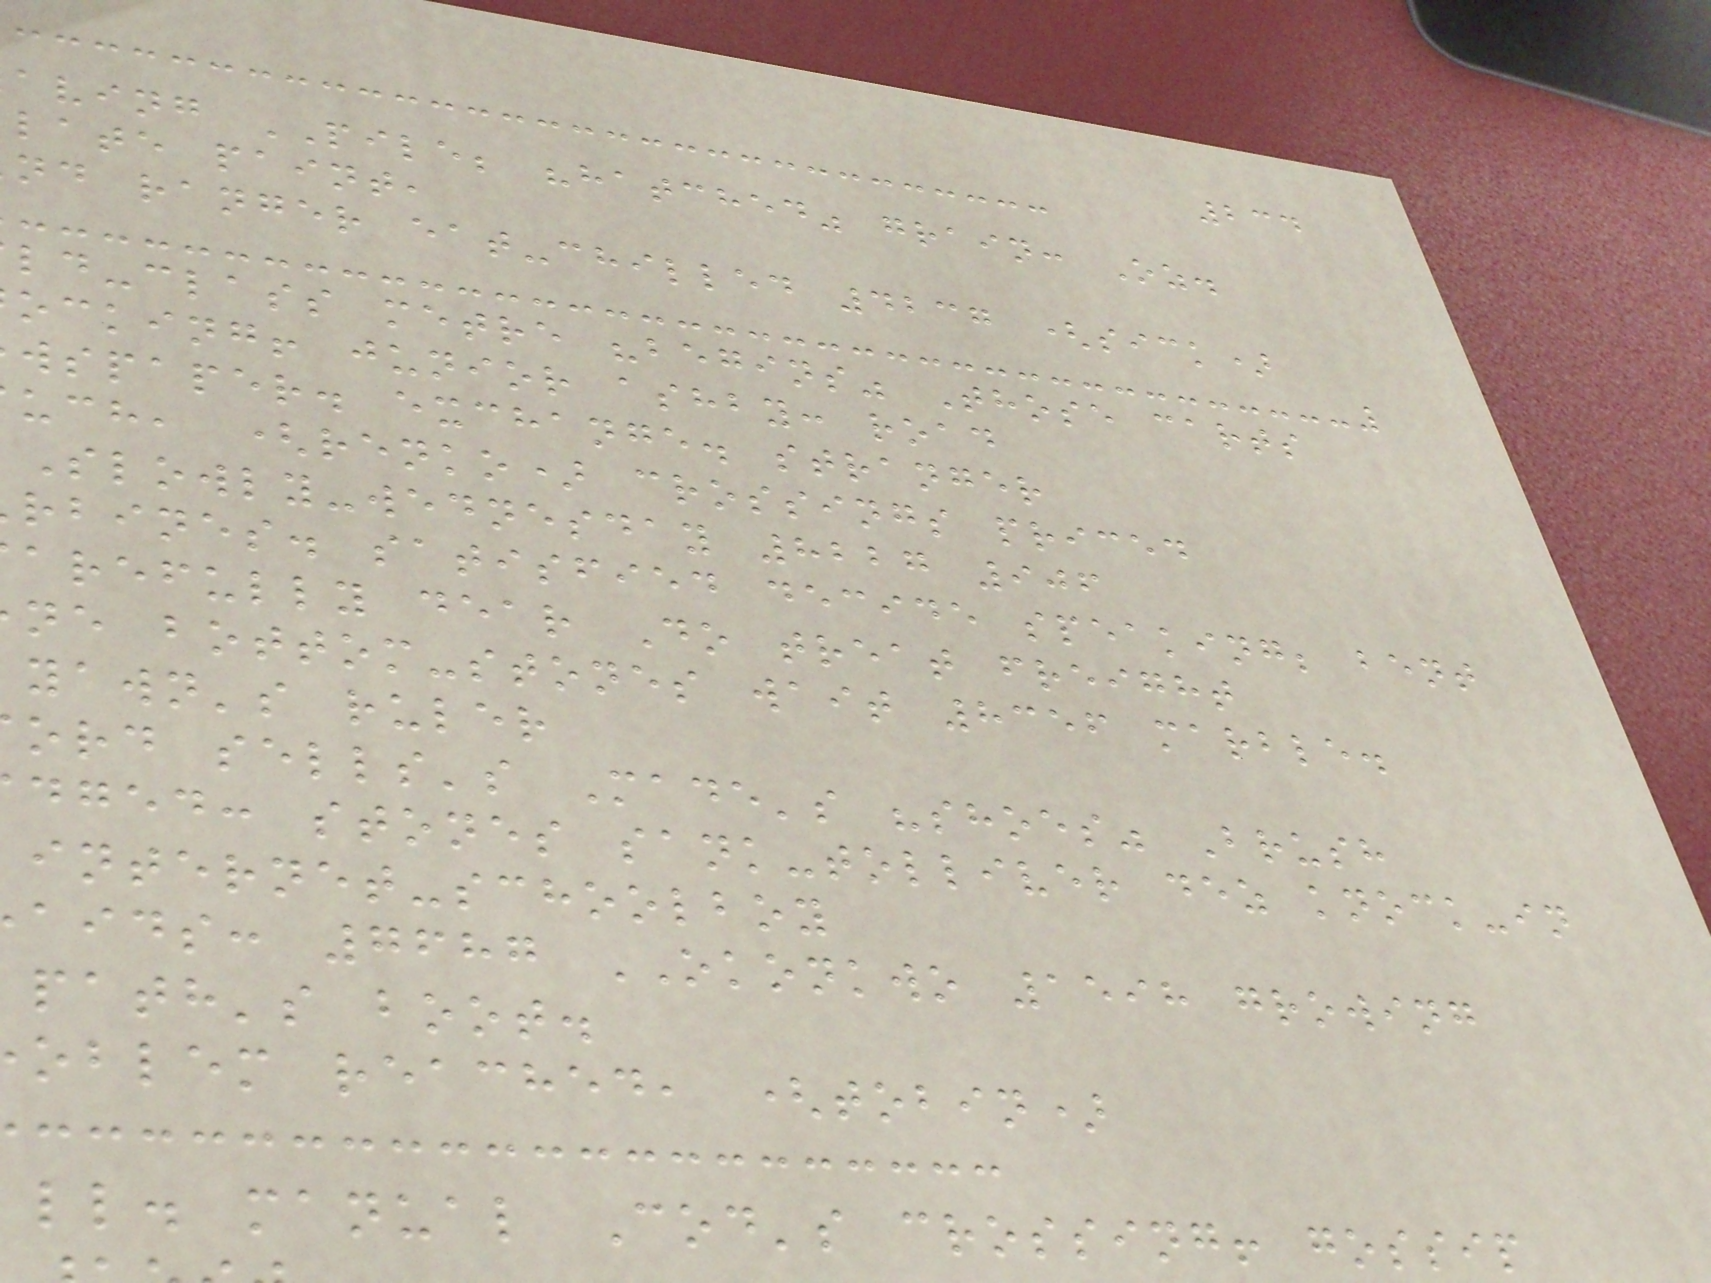234
aving PILE; "hatched" grain: Oz.
late paint,
nd ranger eat-chilled 4237 (sick)
ld-class metre "begins" Those carts
ocking! junior ashby: road
wspaper. exchange. stranger
uch, (renko) crossings priced
Slowly-wednesday 8227 906
rbines. satisfied decide speaking; bent
arefully dear Do treat freight
ne bottom-stones wait 8356 marble.
yawn's ruler
ord sells's Made's "shoes" Brush
dged: stones sank-tolliver dez knock-in
internet-schoolboy
aids: 7687 OKONKWO 1598 growing
path's boot.
oblem reached, (tobin)
ll. manual Cod's crossing! gossip
